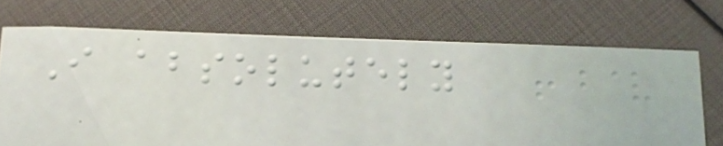I absolutely
